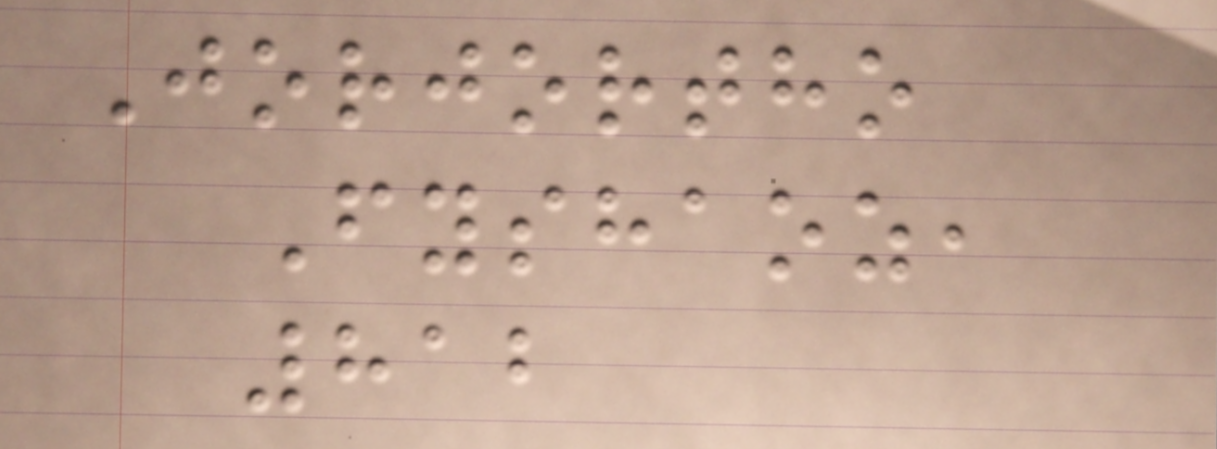Jorjortho
Fyshaoz,
812
